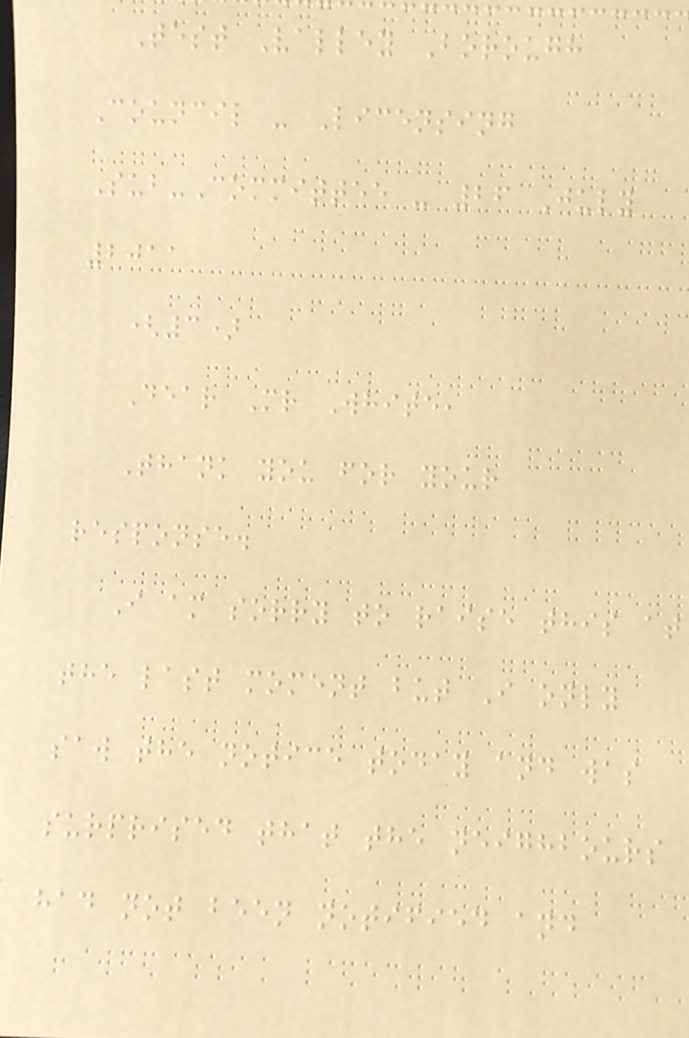Test Valley Borough
Council - Licensing
Sub-Committee - 26 July
2011
(3)
Dear Mr White,
Thank you for your
response.
I am sorry to raise this at
the last moment but I only
saw the notice today and was
surprised that the neighbours
had not been notified and
